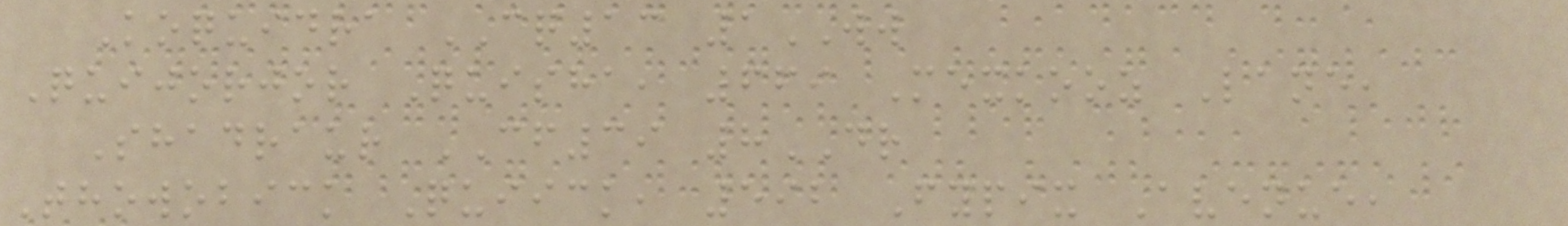Koquidra CQ13 1WW
Quijorjor Quisha, 669 Mexkooz Lane,
Shadraur CF39 8DR
Thowobick Quiick, 592 Fypix Avenue,
